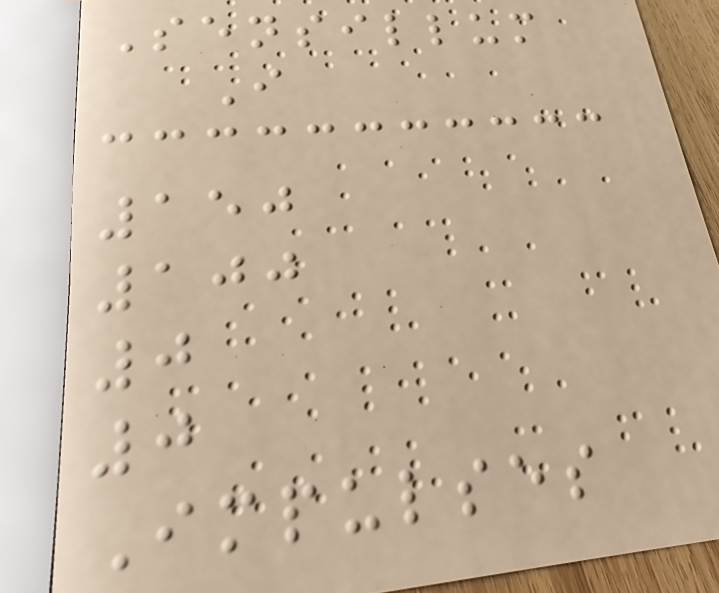Sensillum
I
150
100
0
0
Impulses
